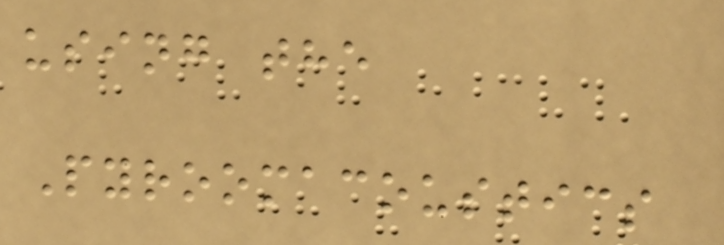using the
Pyroomacoustics
